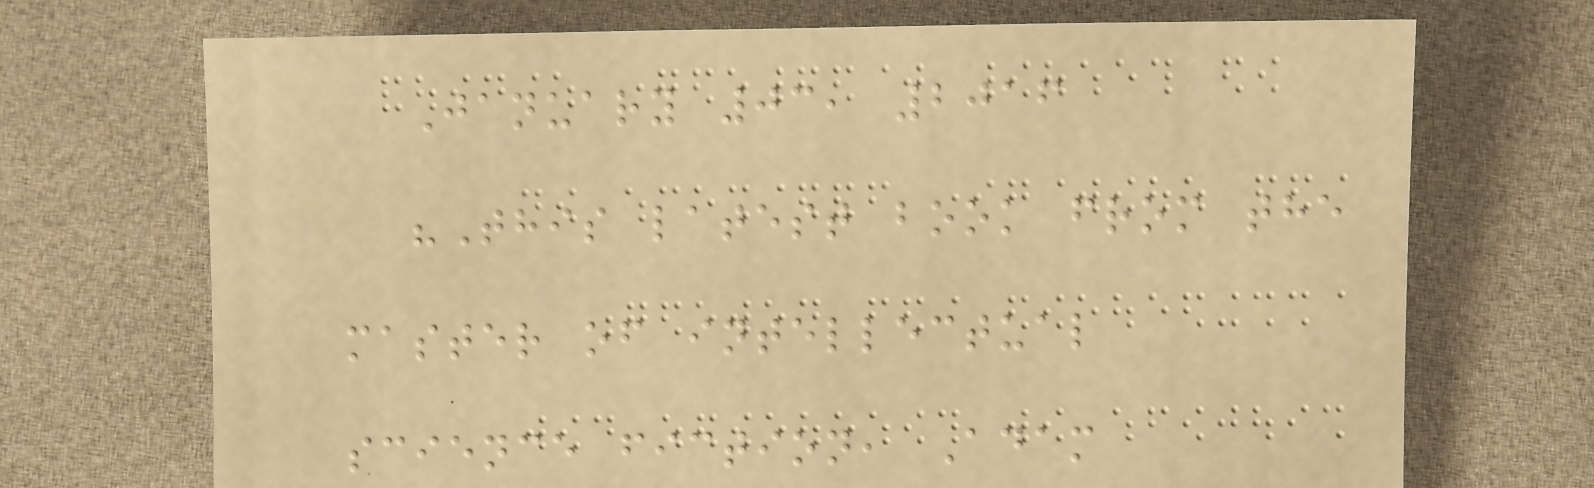January 03, 2016
"This latest book from the
master of intellectual
science fiction, Adam
